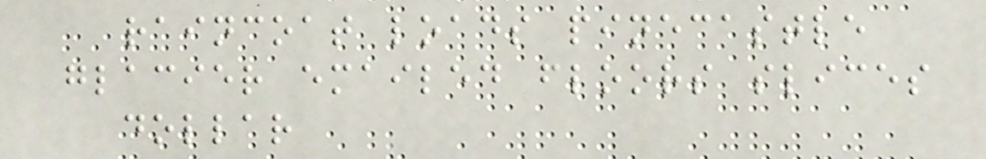raincoat loads pinecastle
glacier emailed floors slices
dollar
